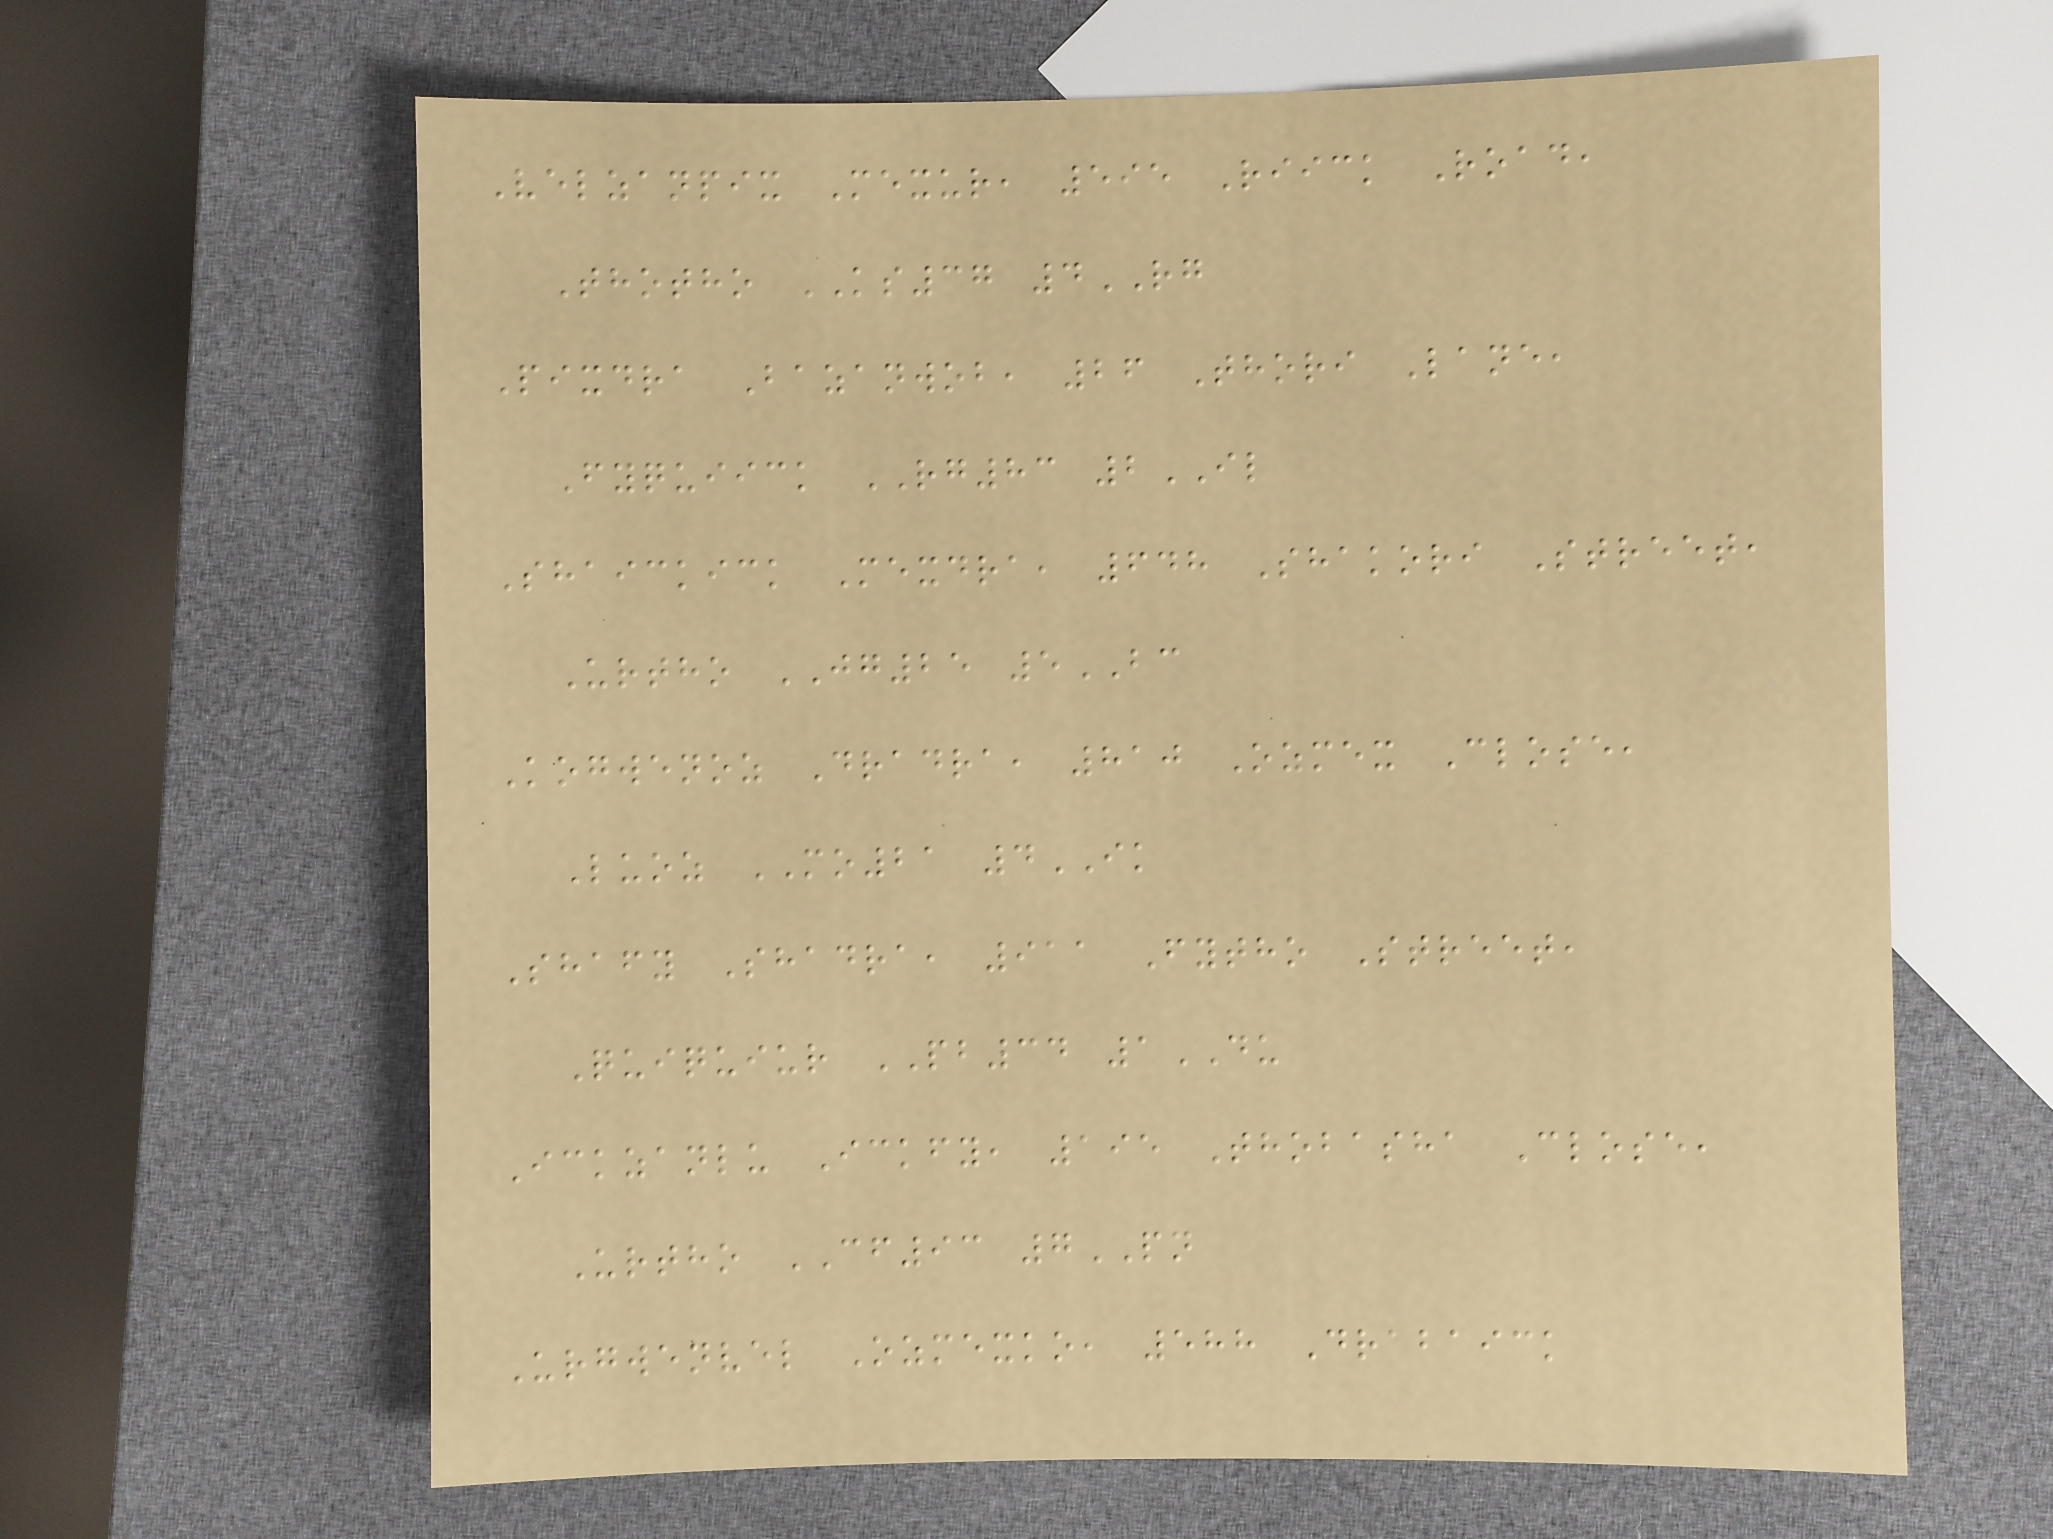Velzanpix Mexur, 595 Riick Road,
Thotho KS37 4RG
Pixdra Bazanwob, 26 Thori Lane,
Fyquiick RG83 2IL
Shaickick Mexdra, 648 Shakori Street,
Urtho JG25 5BC
Kogwenoz Dradra, 810 Ozmex Close,
Luoz MO21 4IK
Shafy Shadra, 911 Fytho Street,
Quiquiur PB34 1DU
Ickzanlu Ickfy, 195 Thobasha Close,
Urtho CF93 7PN
Urgwenvel Ozmexko, 588 Drabaick
